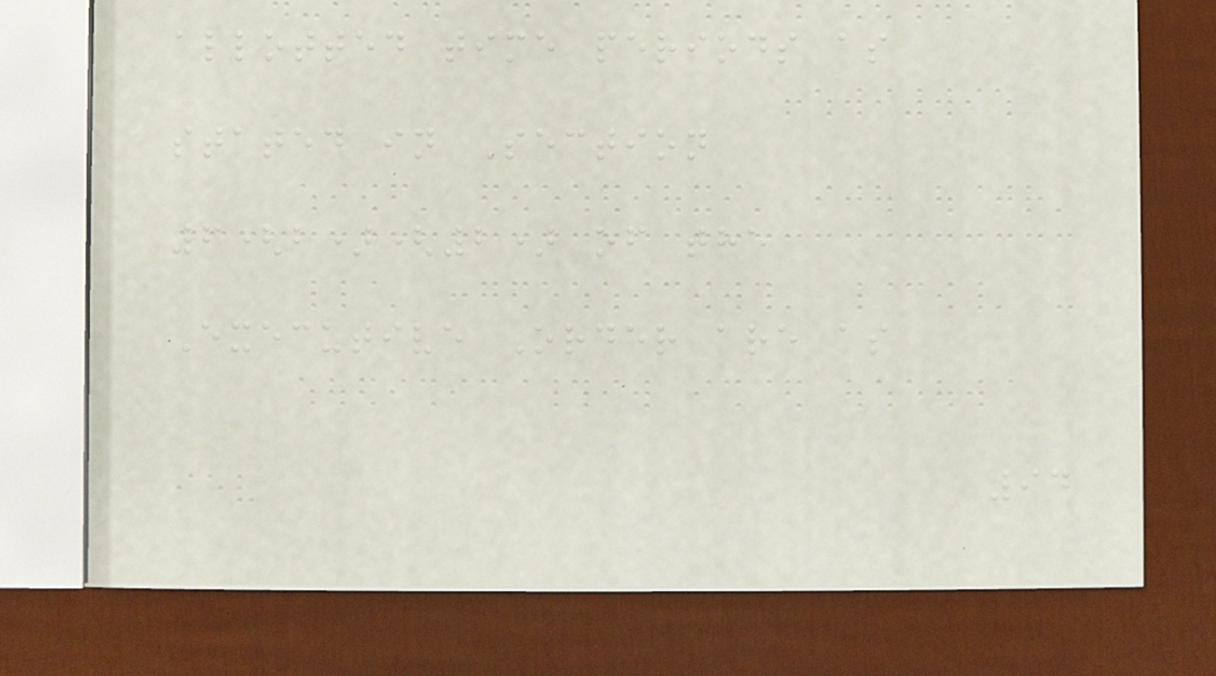allotted time periods as
stated in Section
6(b)(2) of the
Executive Order are as
94
